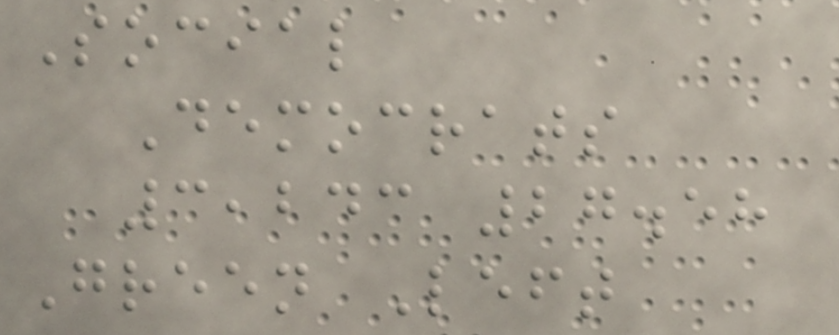Social
Democrats
3,243 27.58
Green Left
